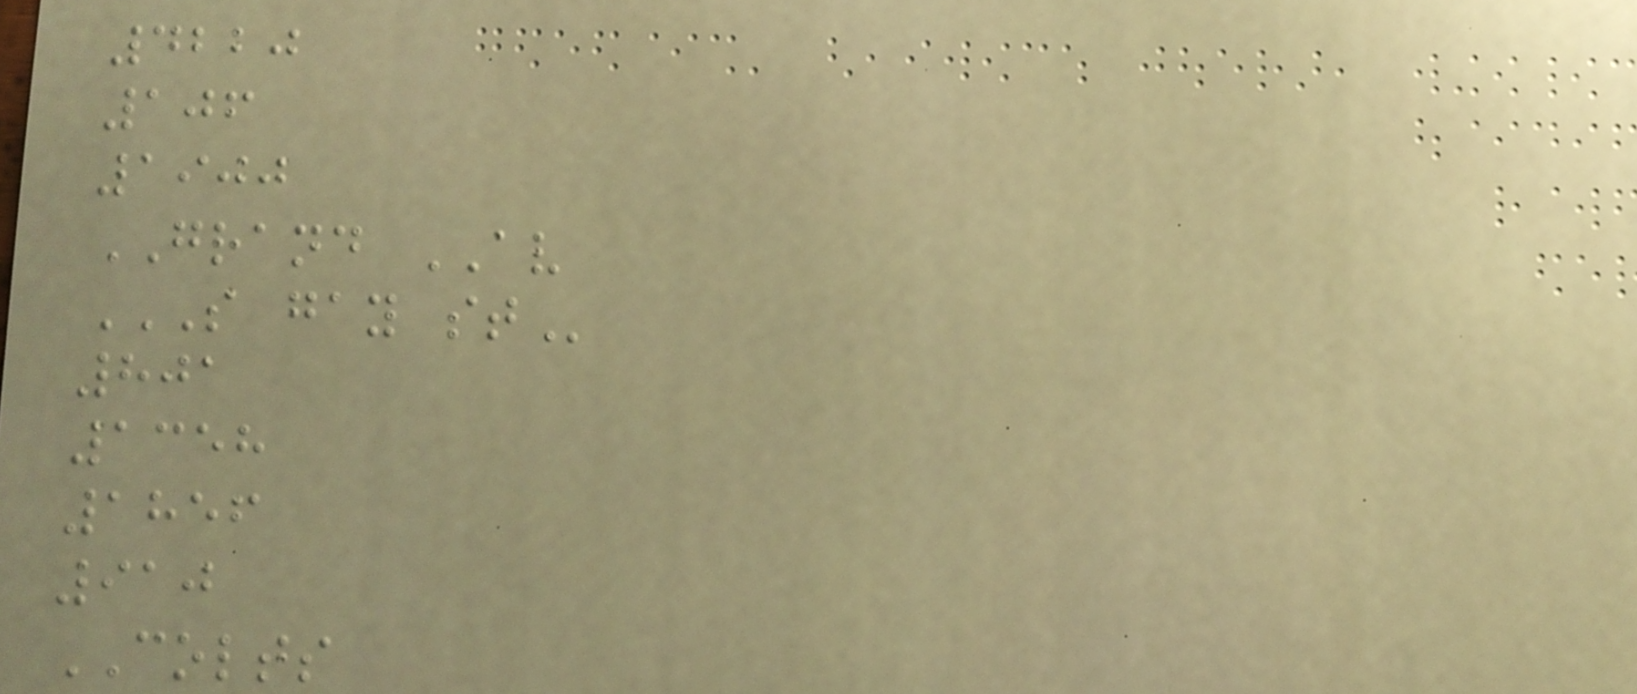4220
106
1900
GRAND AV
S GAY ST
801
1358
1856
910
COLTS
